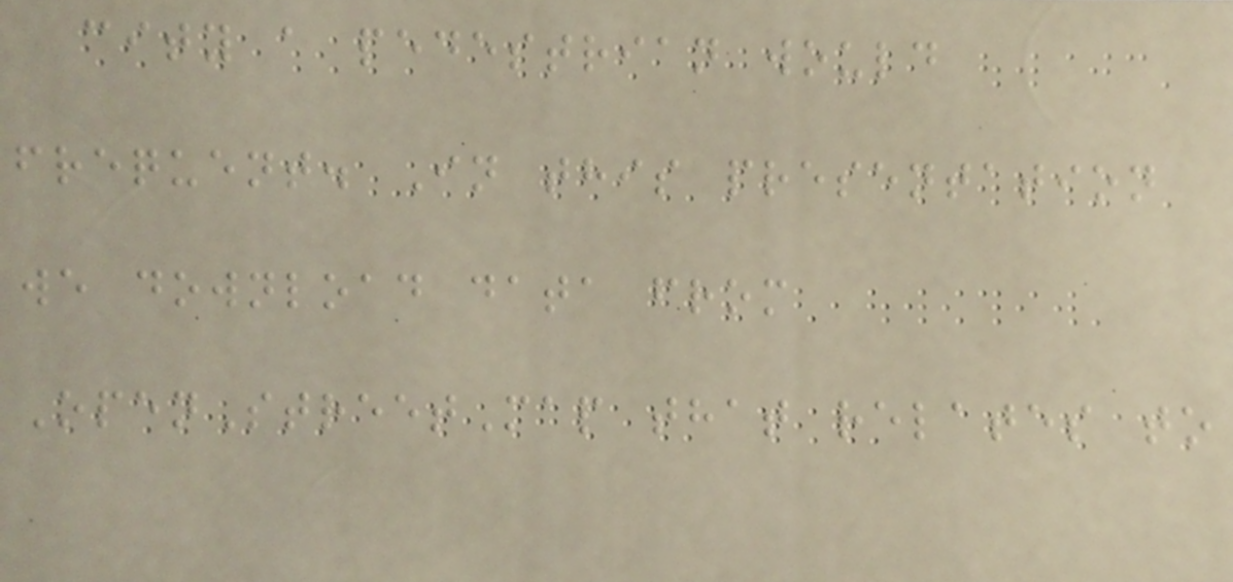city a pedestrian would
frequent. In this presentation
we download data from
OpenStreetMap that relates to
